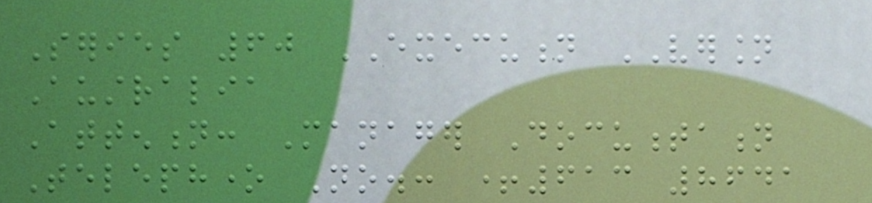Series 60 EXECUTION VERSION
Australia
Attention: Manager Documentation
Telephone No.: +613 8641
